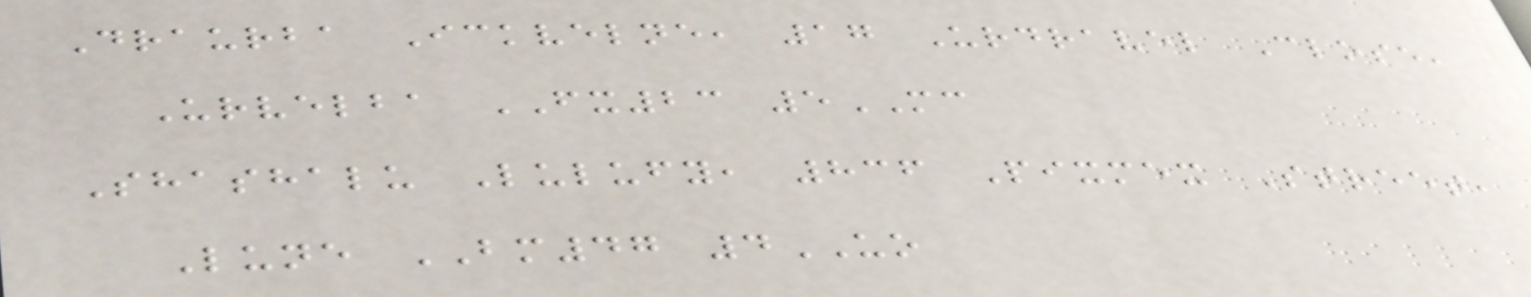Draurba Ickvelne, 17 Urdravel Close,
Urvelba FX23 5MC
Shashalu Lulufy, 836 Pixmex Street,
Lune BM47 4UO
